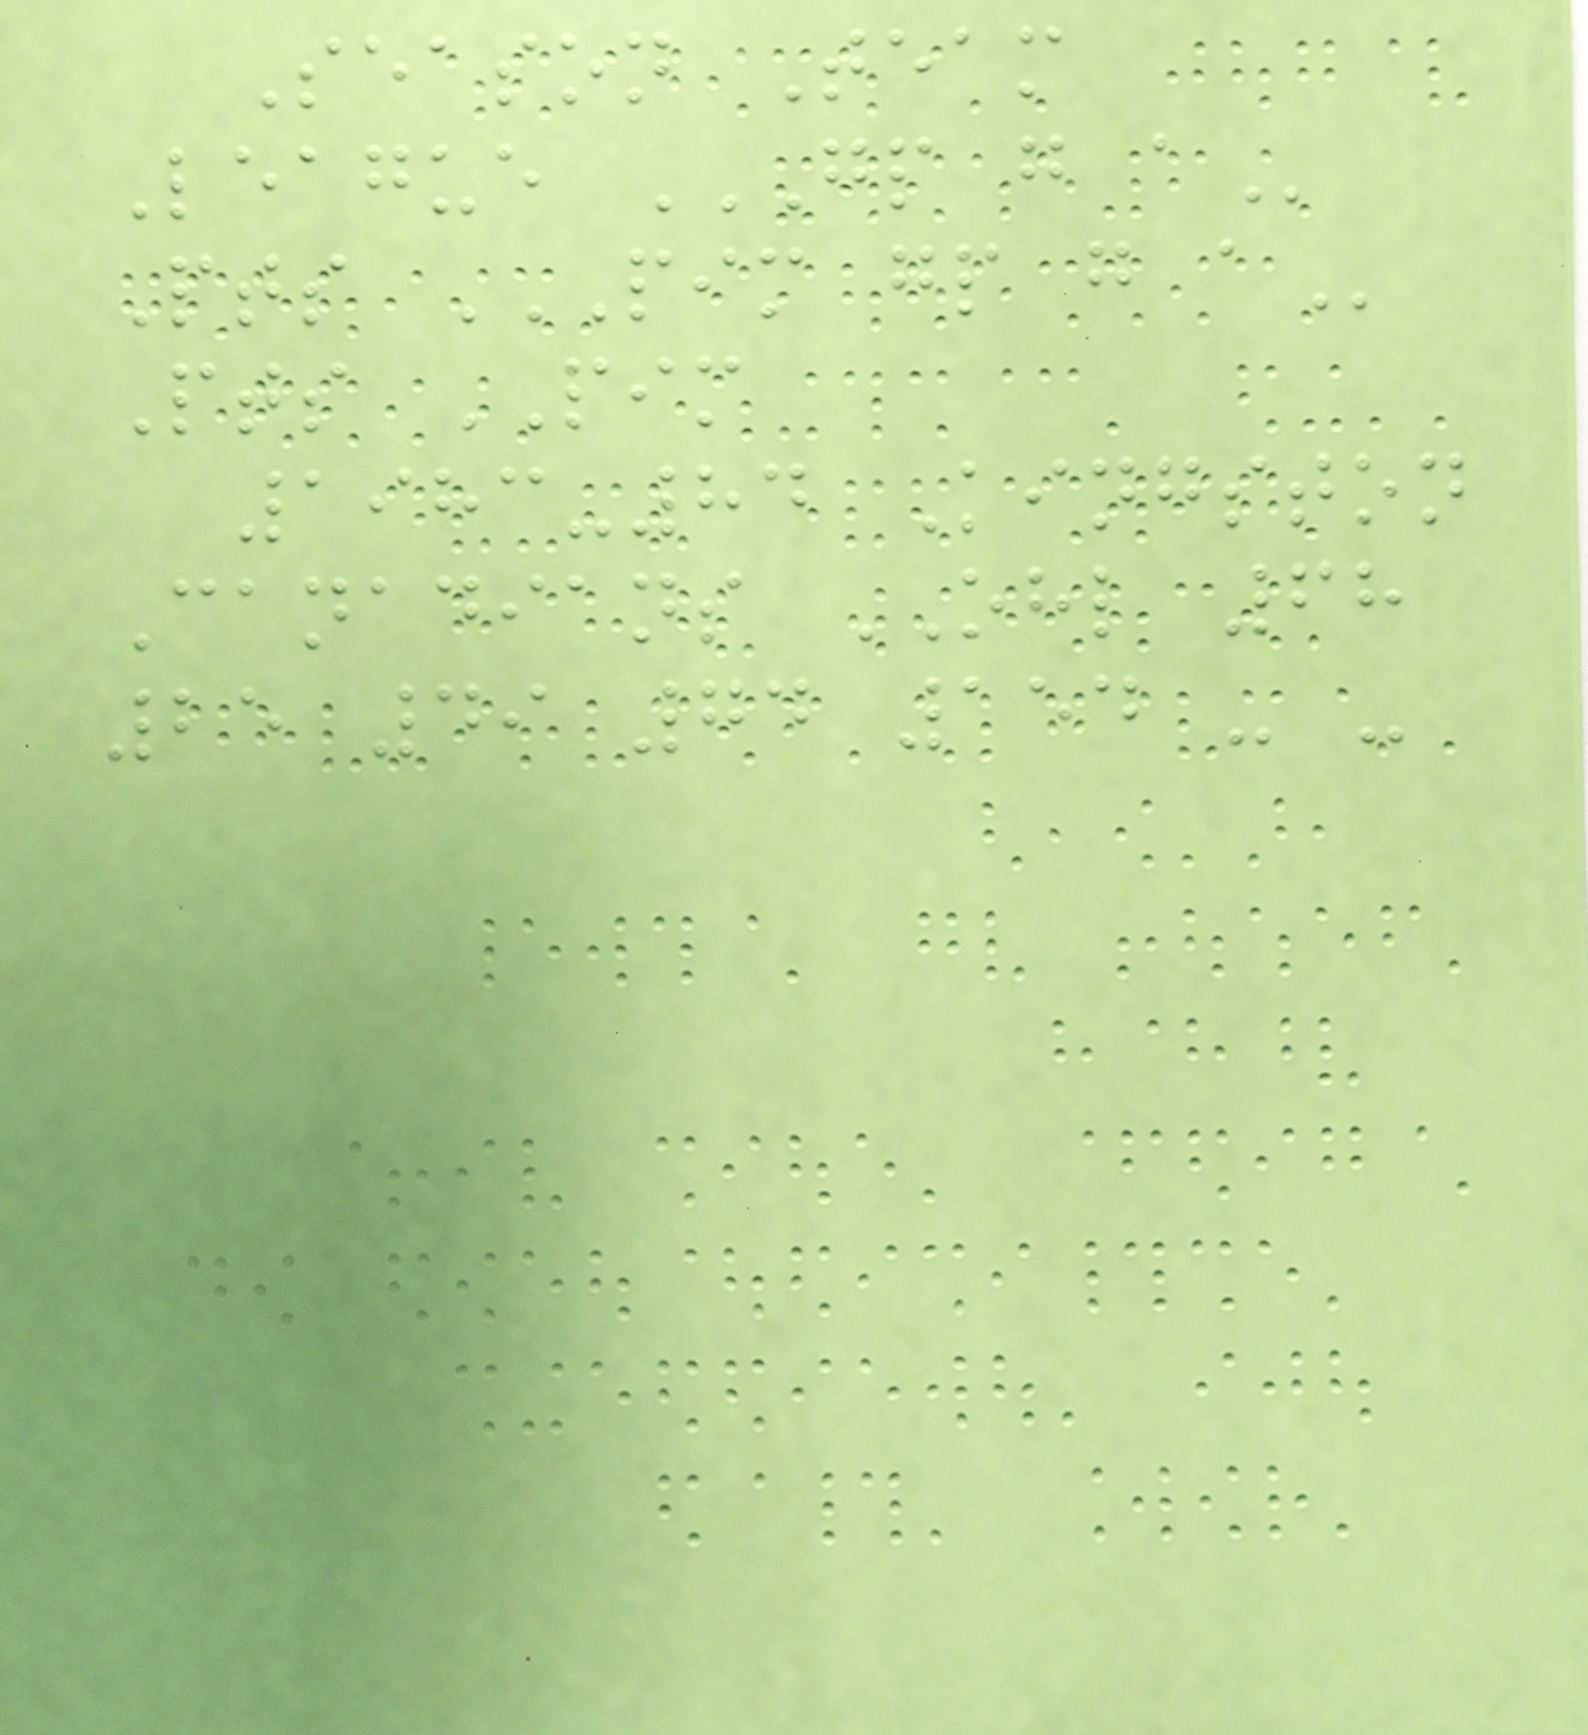Season Team
League GP G A
Pts PIM GP G A
Pts PIM
1983-84 Kingston
Canadians OHL 68
25 49 74 154 - -
